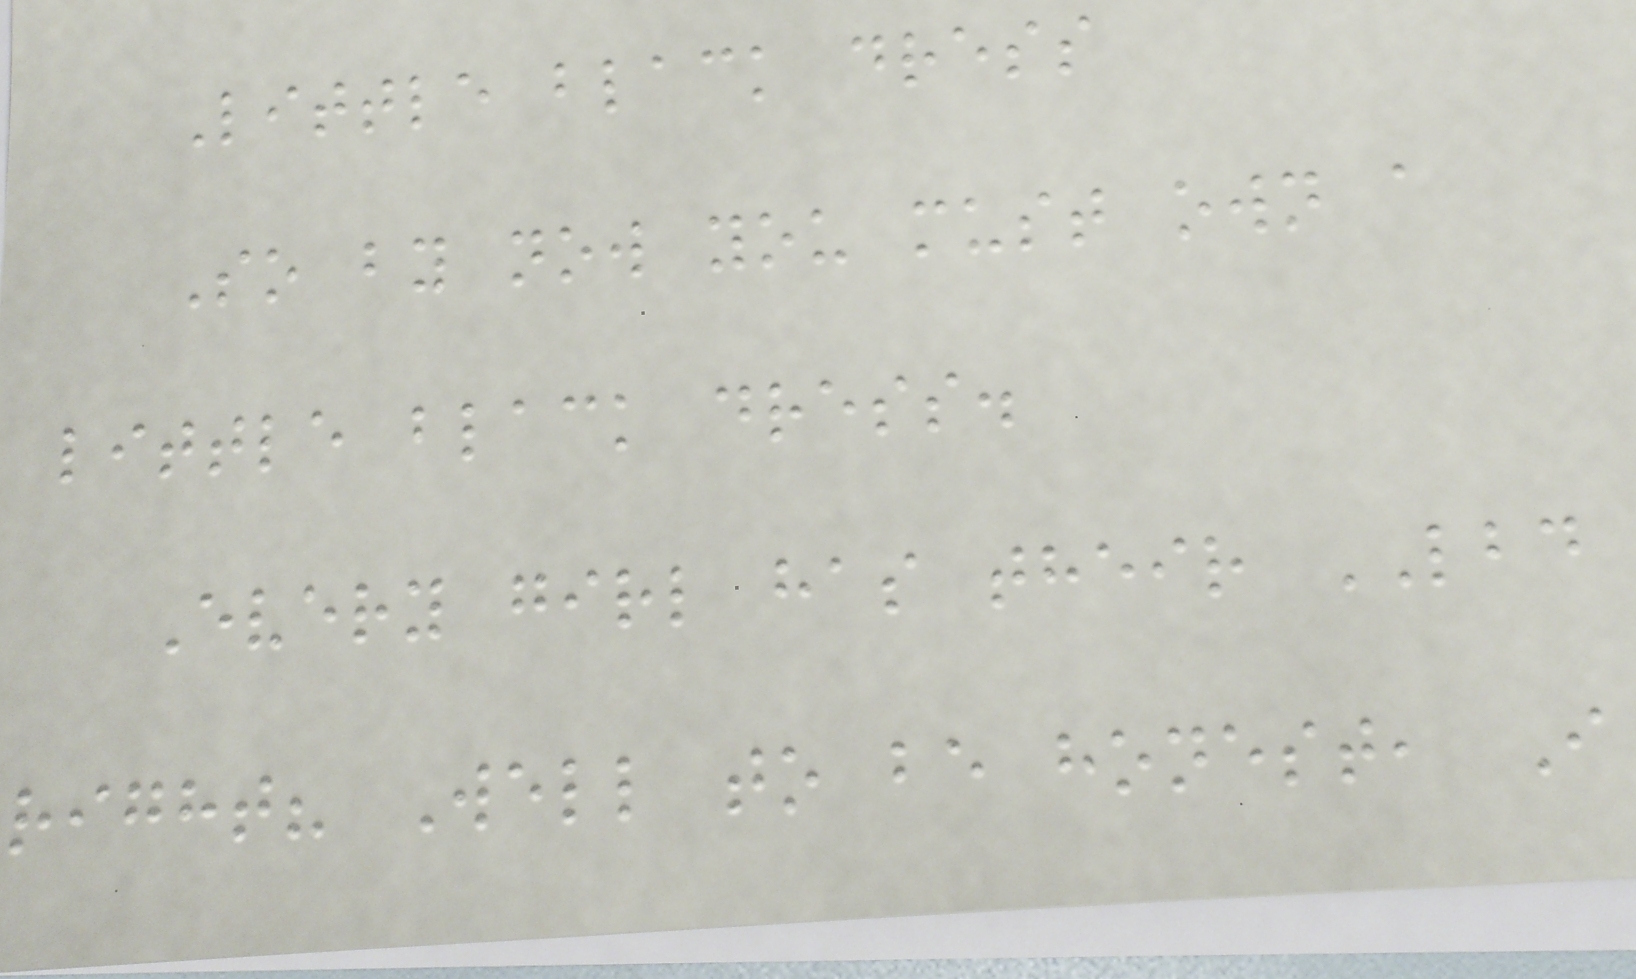Little black dress
So by now you must own a
little black dress.
Every girl has their LBD
right? Well to be honest, I
